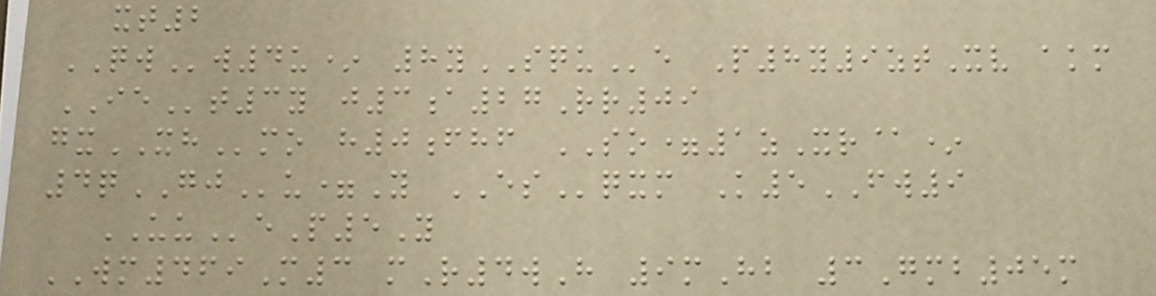xt2
QWw4u* 8ySQUe P8y9ztXv akm
IEt3y j3a27Rr09
gxXHmo h0fhf SO=1zXr@*
4qGJu=Y ESqxm K5FW9
UUeP5Y
WM469M3 mR4wH 9mHb 3Gmb05m
